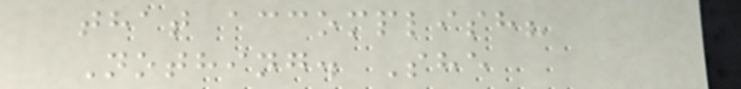that accomplish?
Nothing. She
